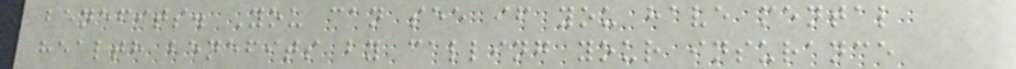benefits. You can see if you have mental
health benefits by calling your insurance
